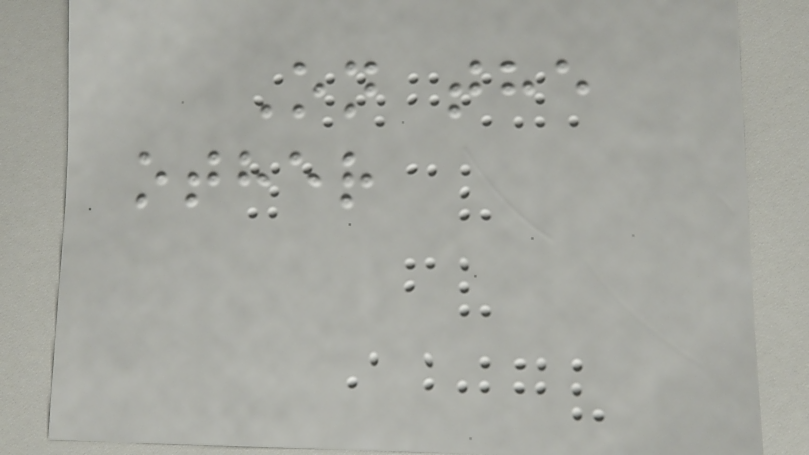On the
other
